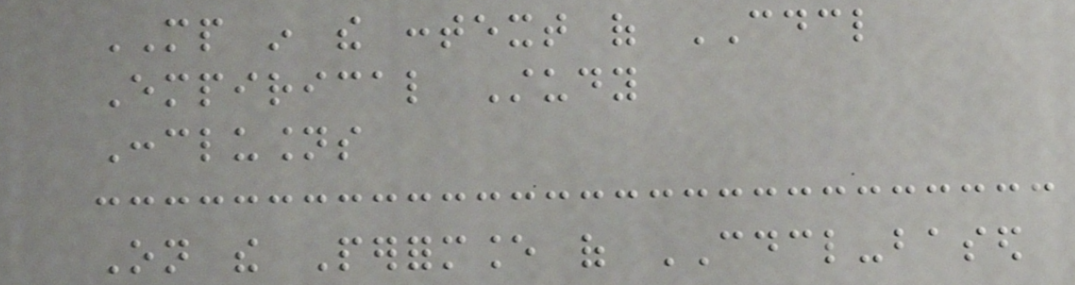MP in the context of CDCL
Empirical Study
Conclusions
On the Performance of CDCL-based
